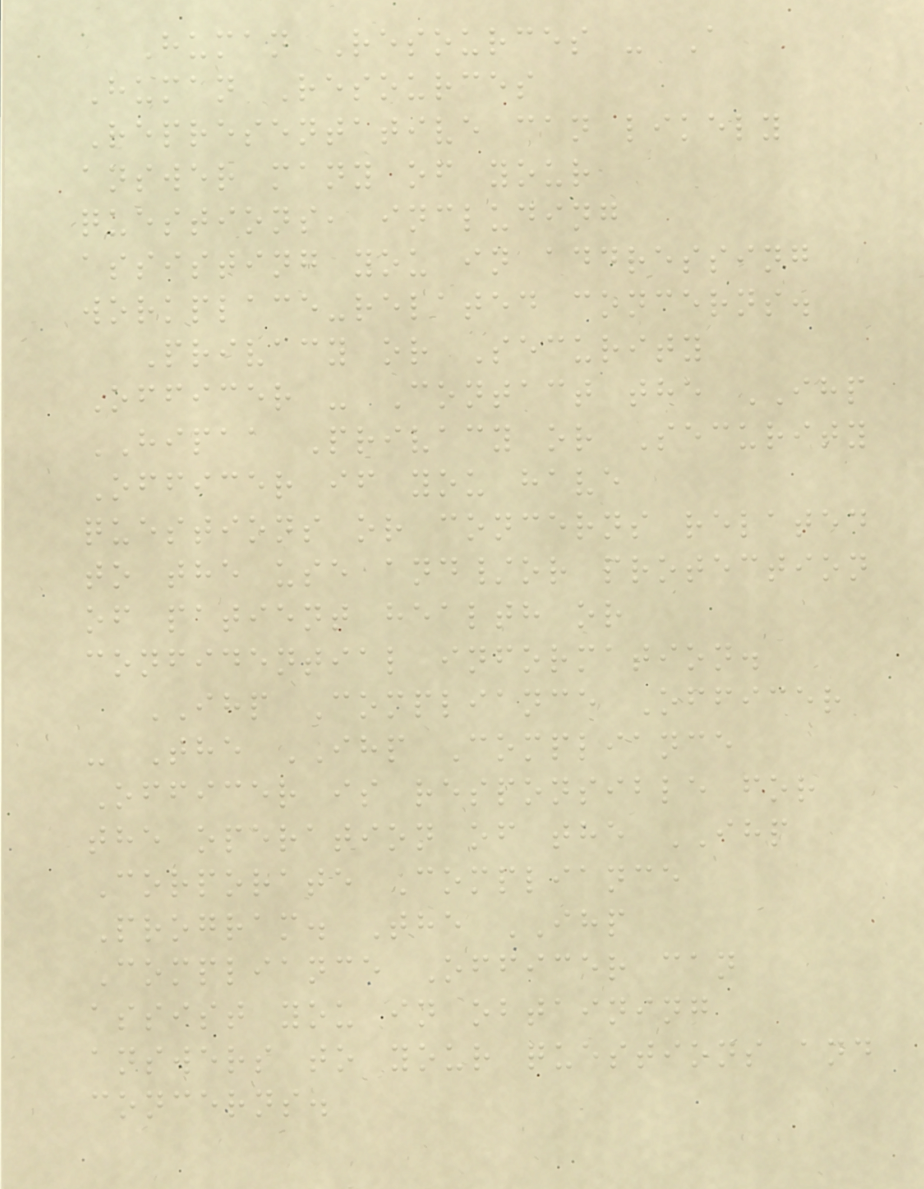Human Resources - A
Human Resources
Representative can likely
answer many of your
questions, including
assisting you in addressing
workplace-related concerns.
Privacy or Security
Officer - Contact the IHP
HIPAA Privacy or Security
Officer if you have
questions or concerns related
to the use and/or protection
of patient health or
confidential information.
IHP Compliance Officer
- The IHP Compliance
Officer is responsible for
the operation of the IHP
Corporate Compliance
Program. The IHP
Compliance Officer can
assist you in obtaining
answers to your questions and
concerns.
